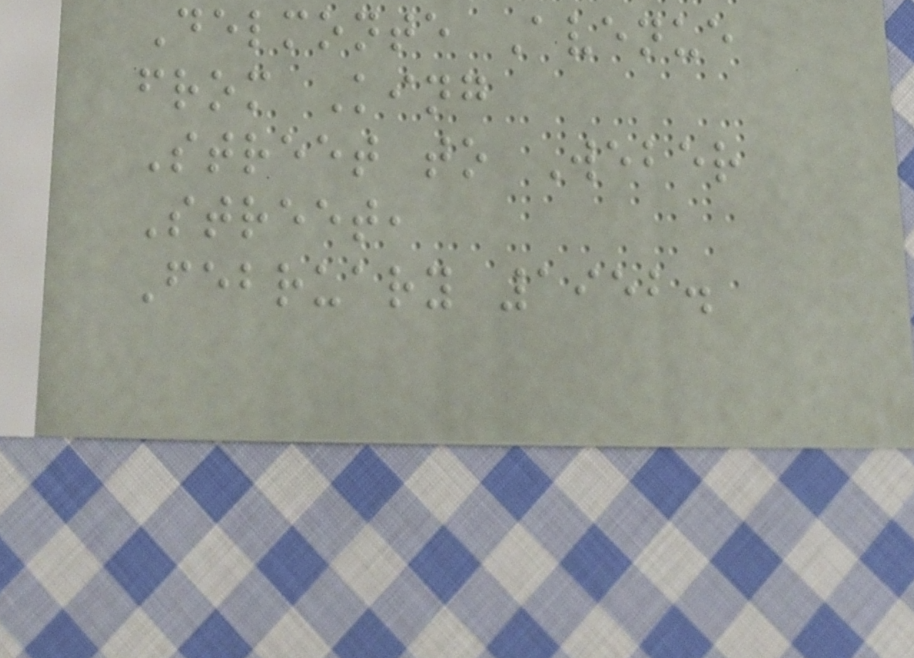Delmonte Avenue
from King
Street to Weber
Street,
February 1952.
